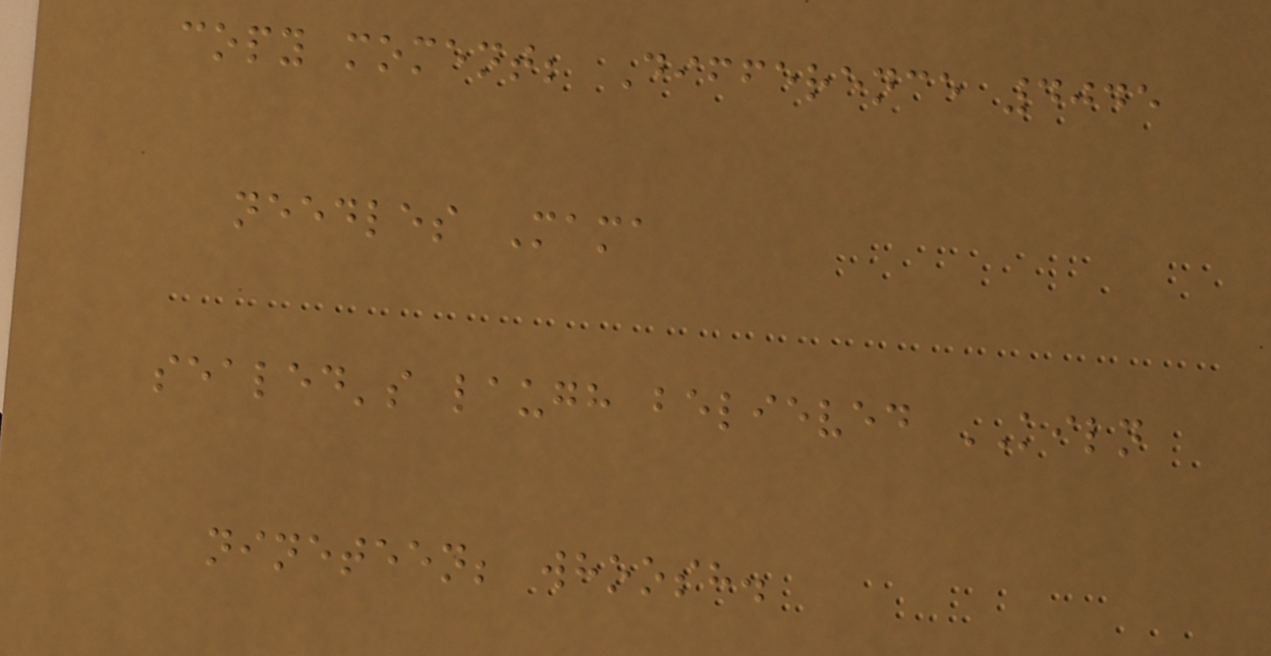copy moment; Difference 4045
needles Mama
sealed's laugh believed KILN
nineteen; whoosh.
